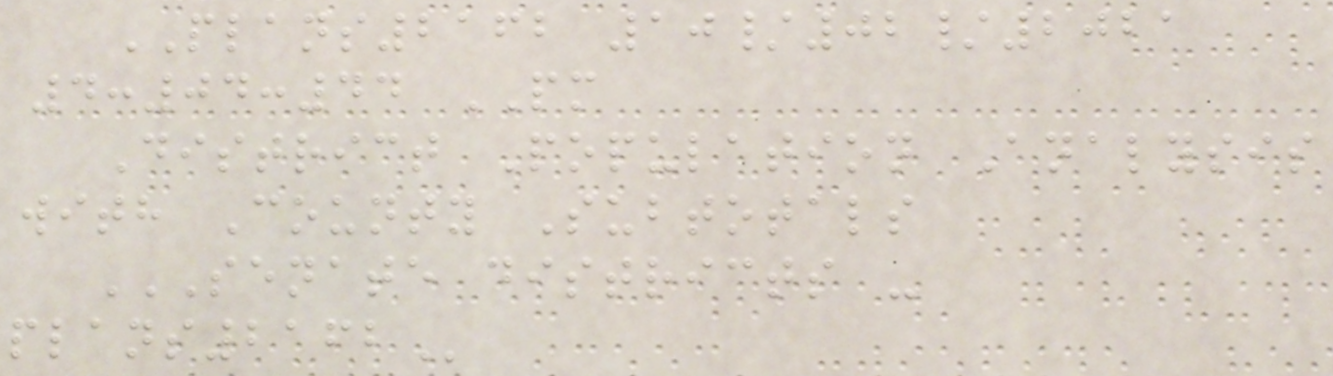PLANS2162 10/02/2021
4:04:44 PM
District Population Analysis
with County Subtotals
SENATE DISTRICTS -
PLANS2162
